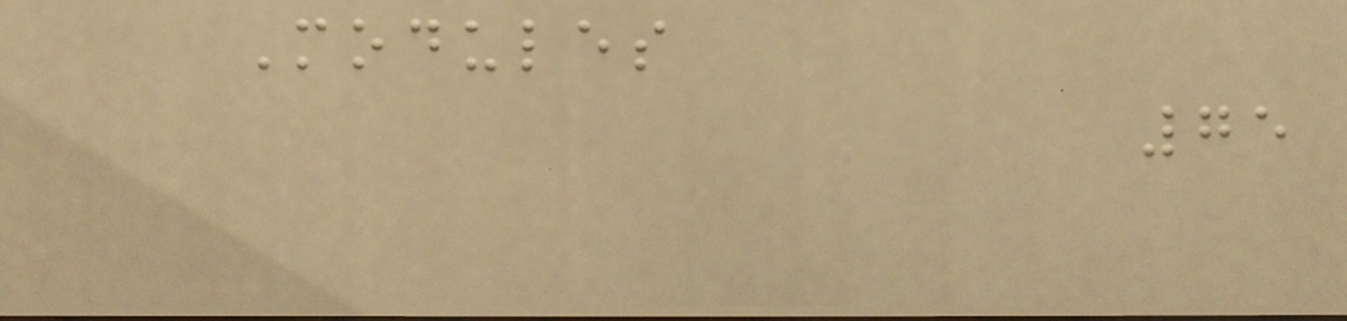Modules
75
